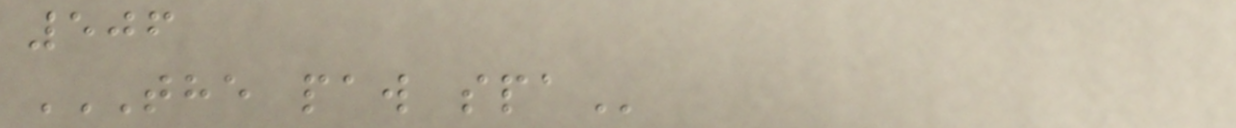506
THE PAW SPA
